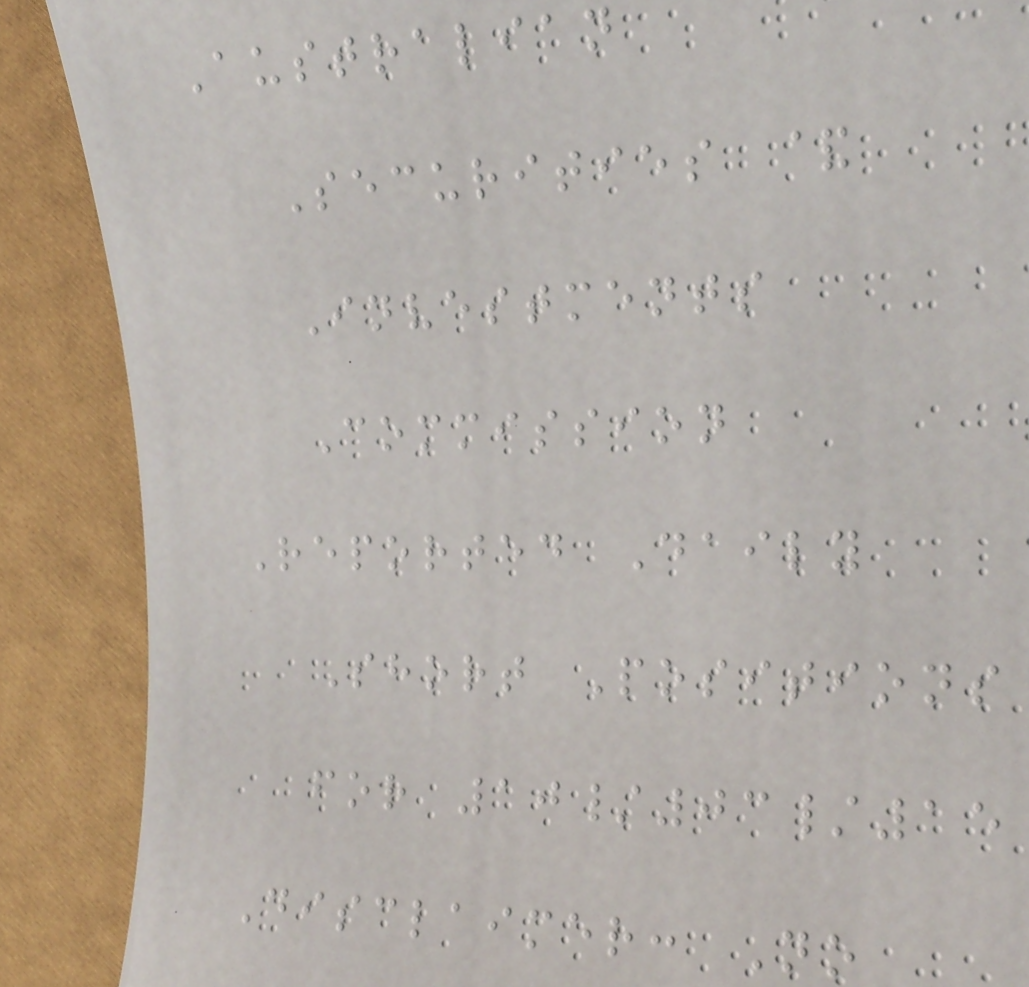Australian
Securities &
Investments
Commission
Reported Daily
Short Positions
for 10/03/15
Disclaimer: No
